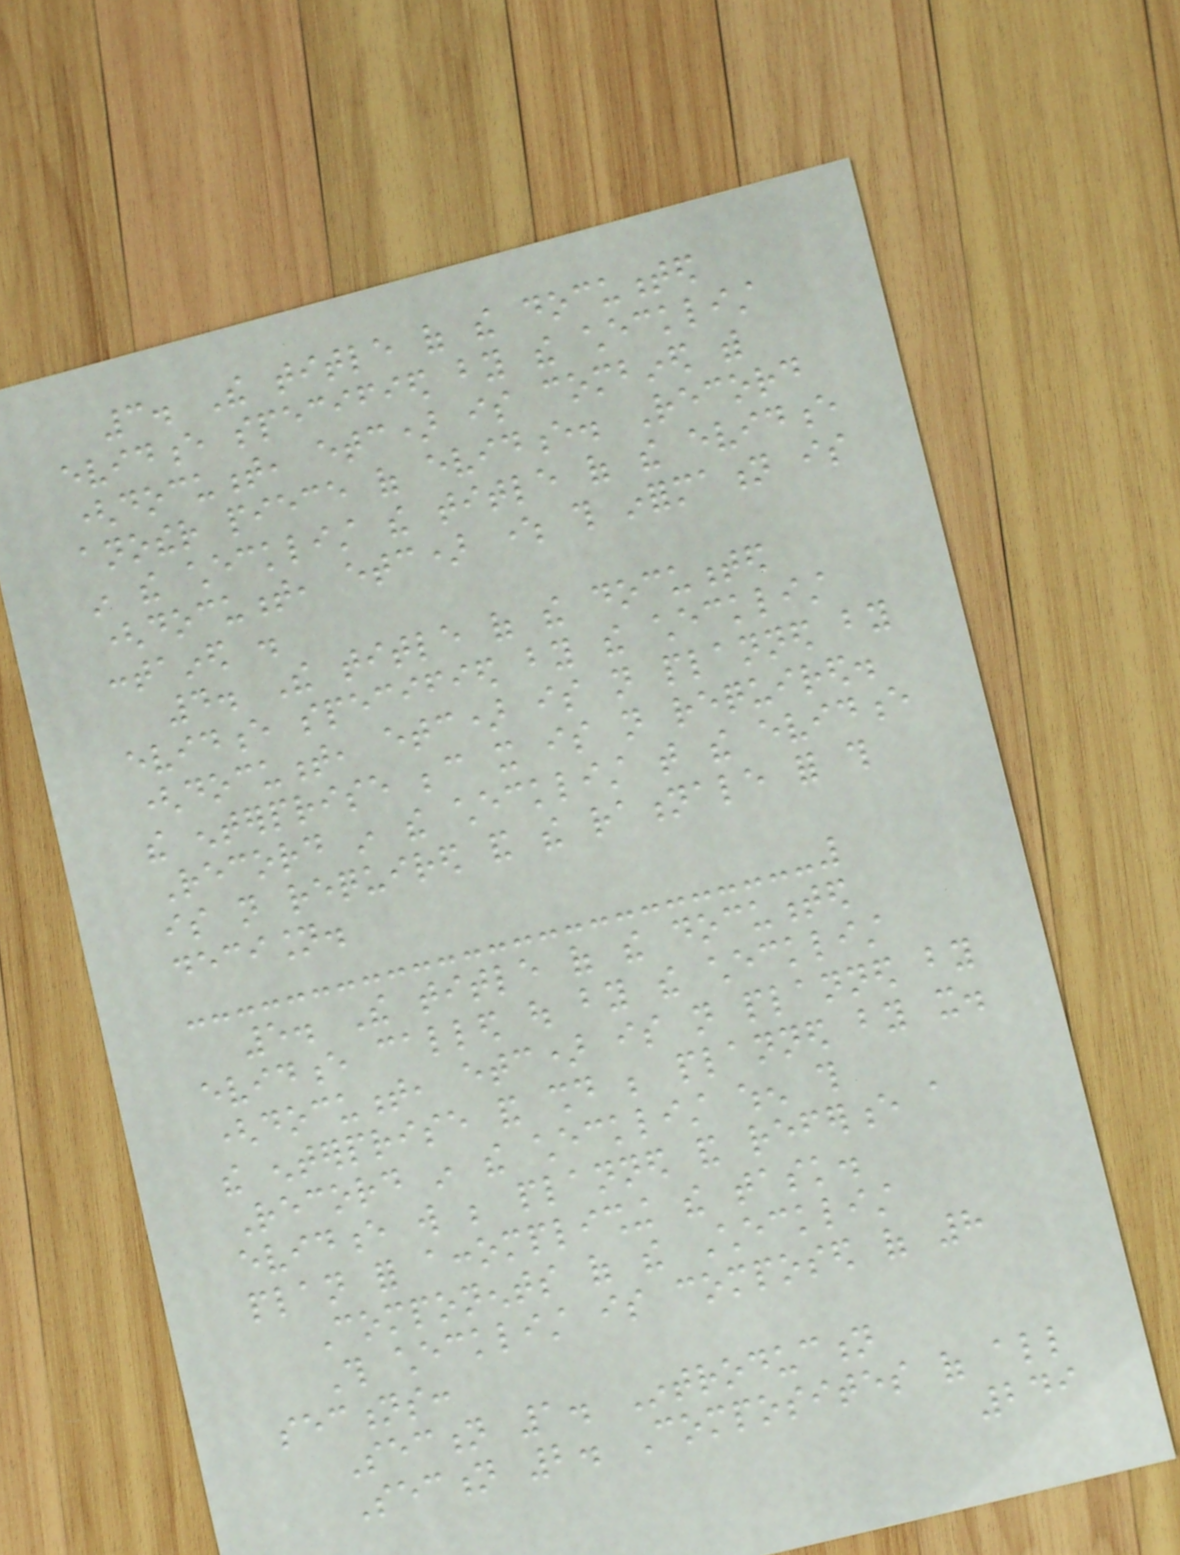3. The title of the documented
evidence specified by the checklist
(document, etc) is combined with
another piece of evidence. Record
in the checklist the title of the evidence
(document, etc) where this information is
contained .
4. The title of the documented
evidence specified by the checklist
(document, etc) is not planned by
the enterprise because it is not required.
Record in the checklist that the evidence
is not required and the rationale for this
decision.
5. The title of the documented
evidence called out by the checklist
(document, etc) is not planned by
the enterprise and should be planned by it.
Record in the checklist when this
evidence will be planned and reference a
plan for accomplishing the task.
Components of the Checklist
This checklist is composed of 8
sections:
Section 1. Introduction
Section 2. Composites of all
249
